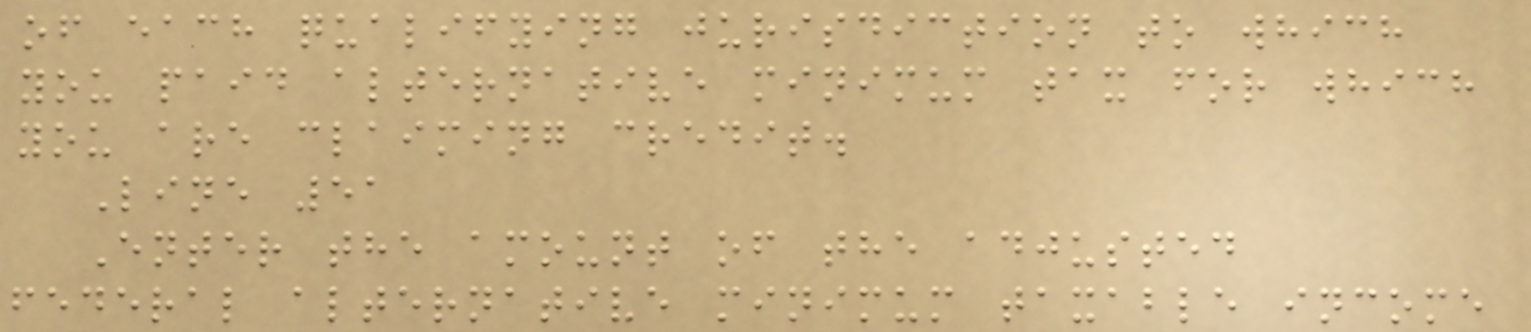of each qualifying jurisdiction to which
you paid alternative minimum tax for which
you are claiming credit.
Line 51
Enter the amount of the adjusted
federal alternative minimum taxable income
